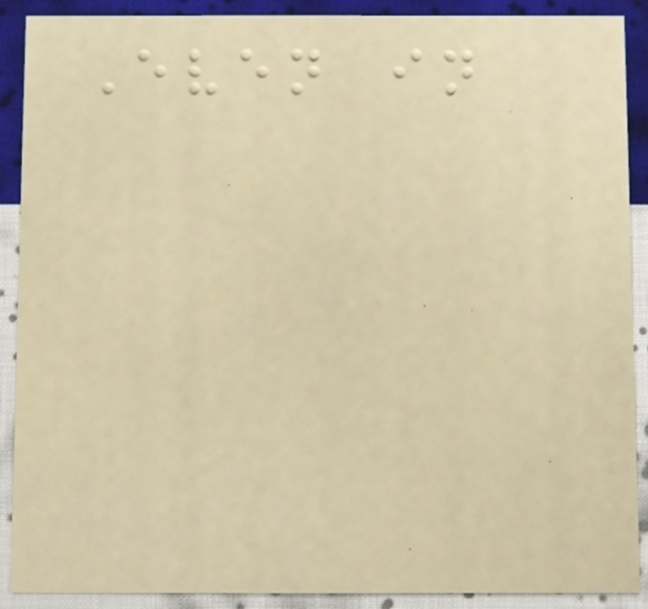Even in
